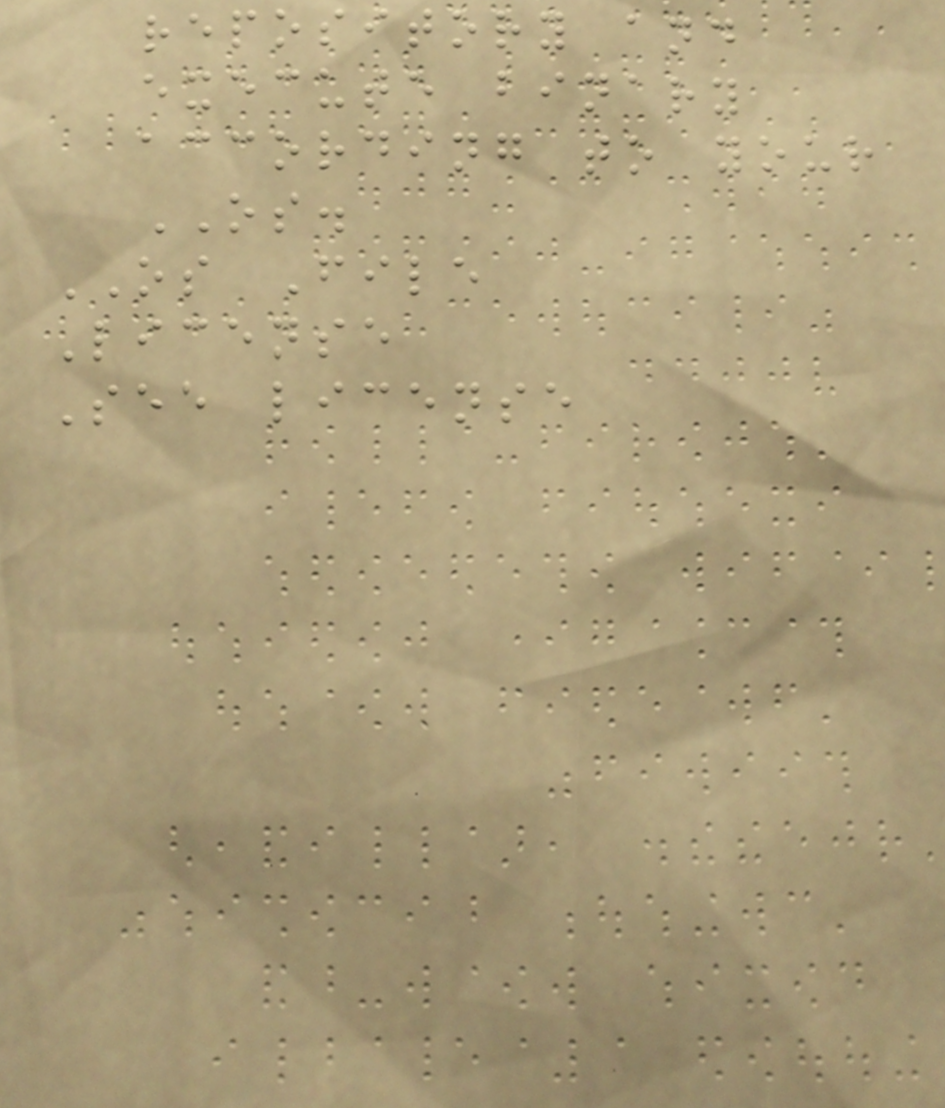repository and
execute binary
according to your
OS.
OS File
License
See license
